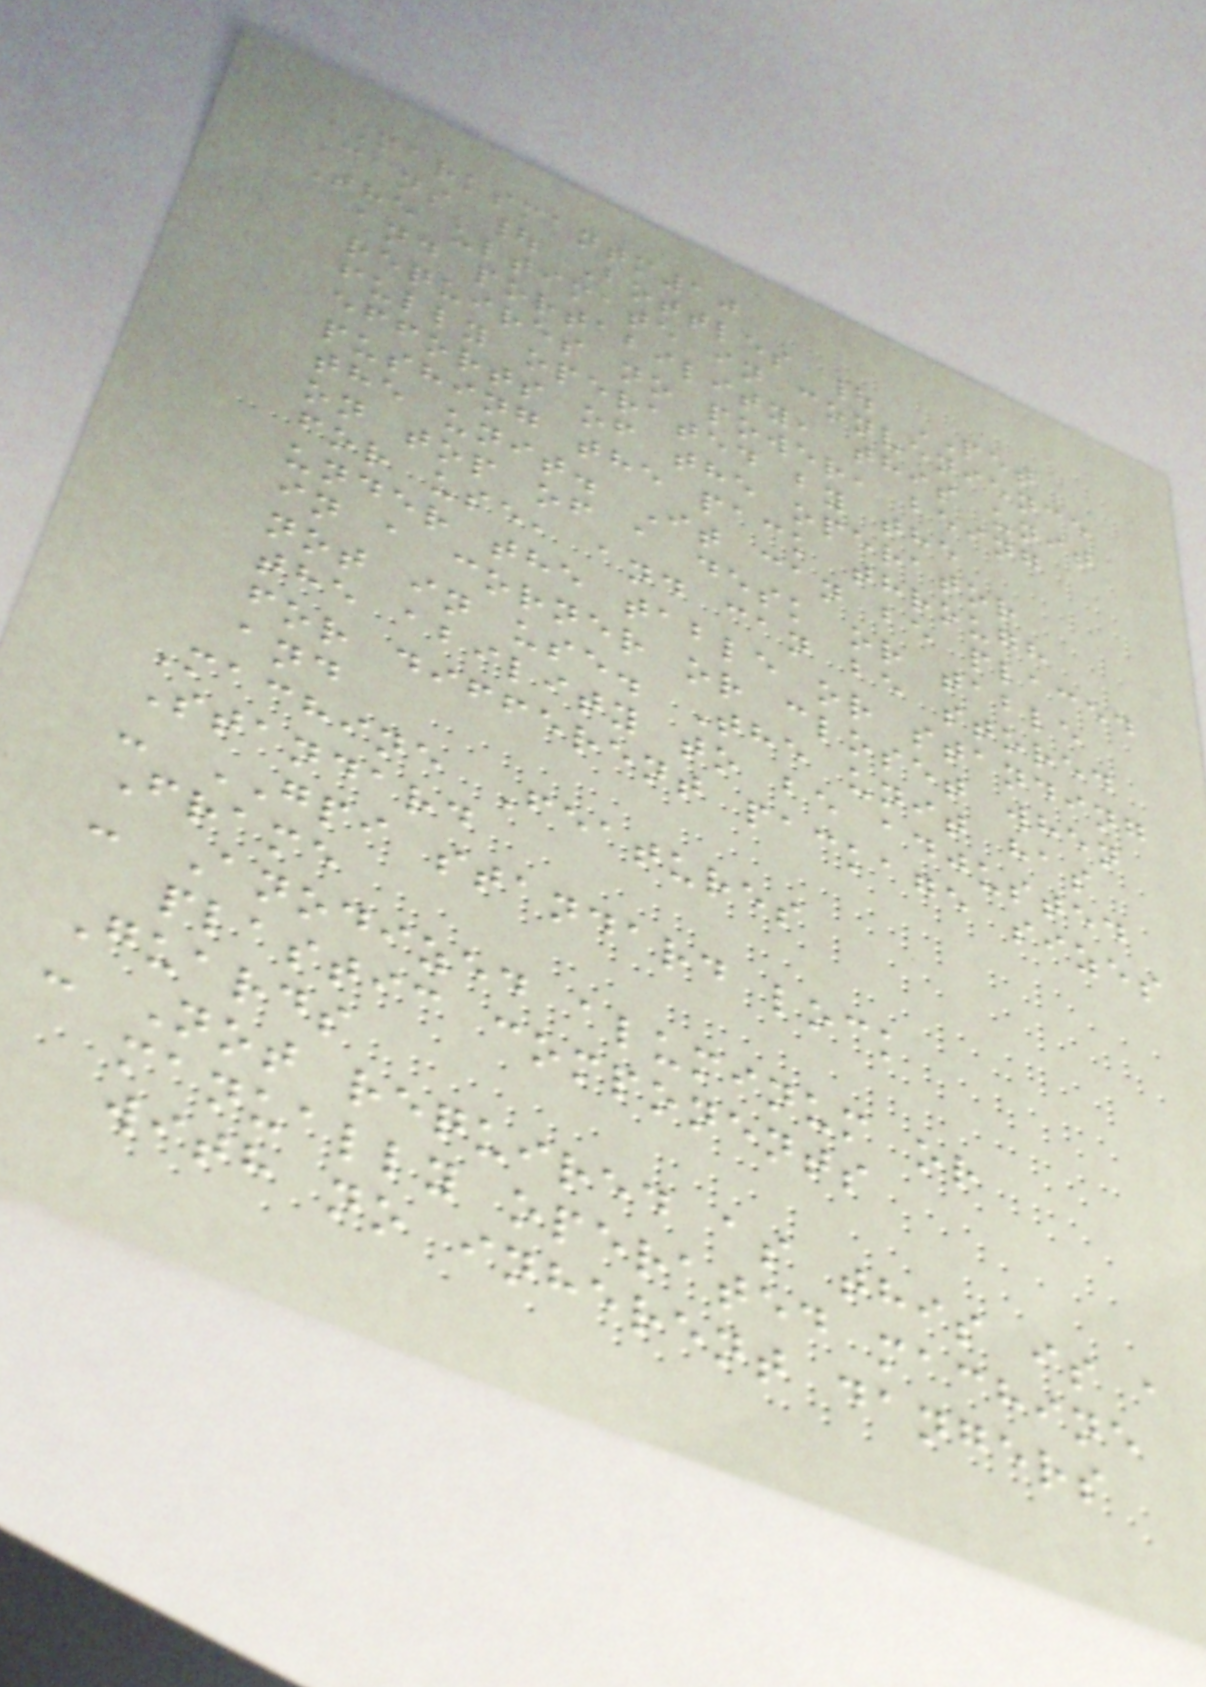MARKSMANTM10
Cans | Bottles | PET
The ultimate in convenience
and portability, this unit
requires no power, being
fully operated by the
efforts of the operator
pushing the pack through
the unit. It can be placed
on top of a desk or table
for use, and can be stored
under the table or standing
in a corner or closet when
not in use. The unit has
the ability to be adjusted
for different package sizes
and
Machine Features
Standard
- GPI standard lock
Frame
- Anodized aluminum or
plastic components
Guards
- Not required as this is a
manually operated machine
with no inherent dangers
